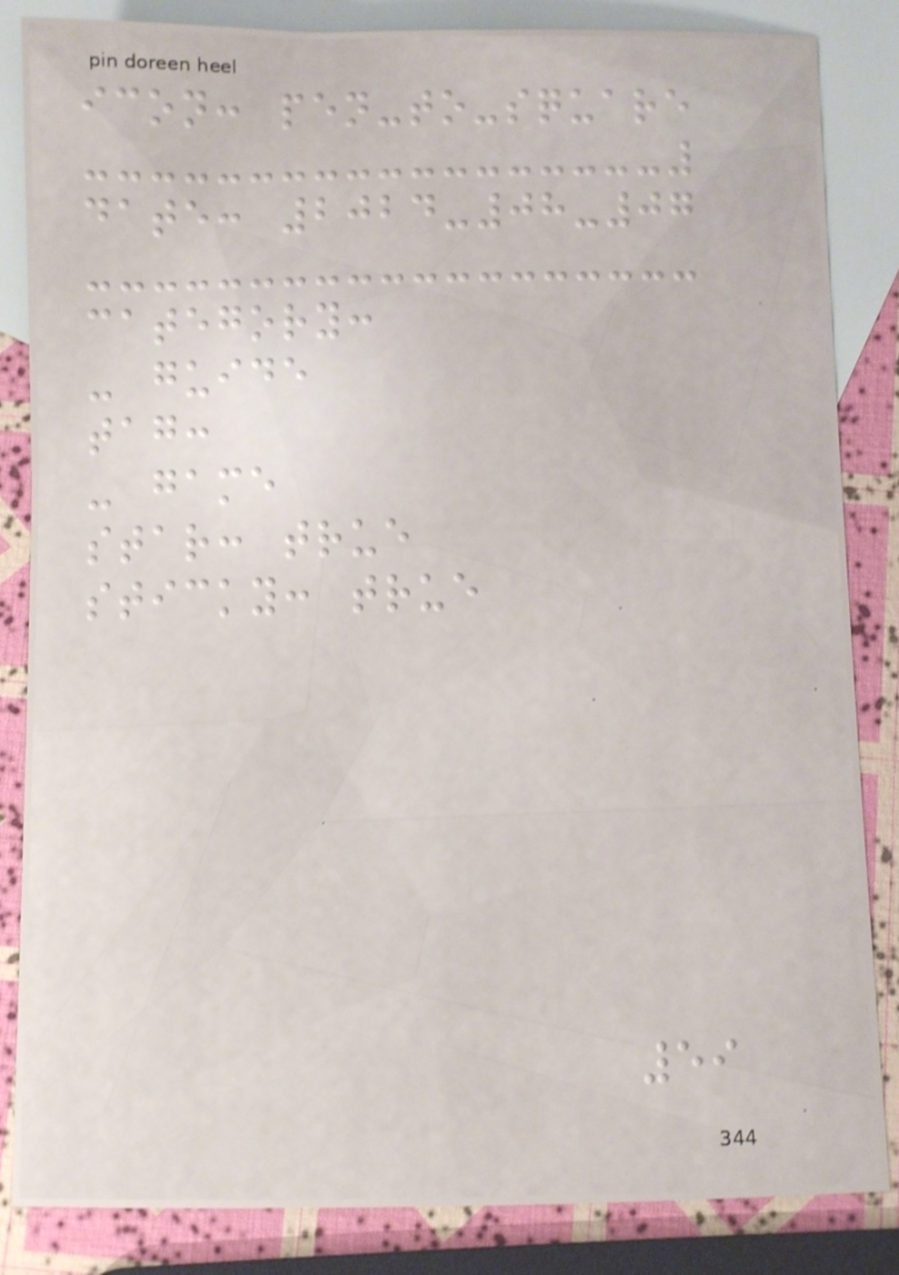icon: pen-to-square
date: 2024-08-07
category:
- guide
tag:
- game
star: true
sticky: true
59
